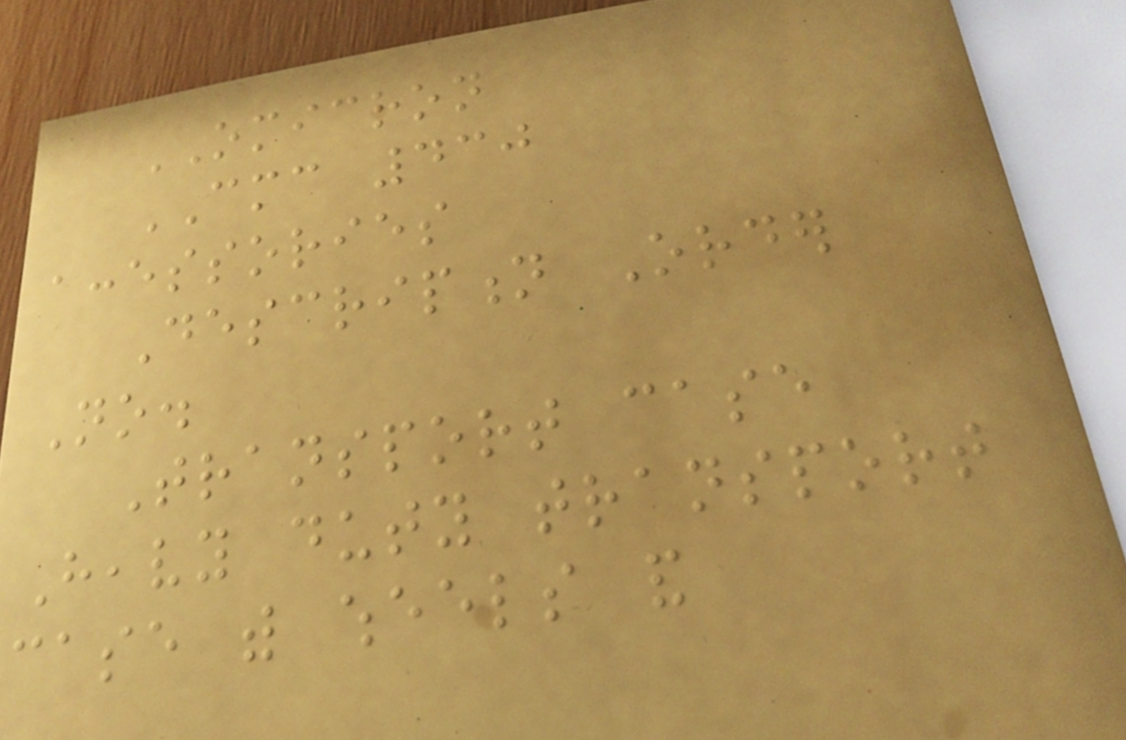OMICRON
CMC 430
accessories
Description Order
No.
Transport case
Heavy duty transport
case with wheels and
